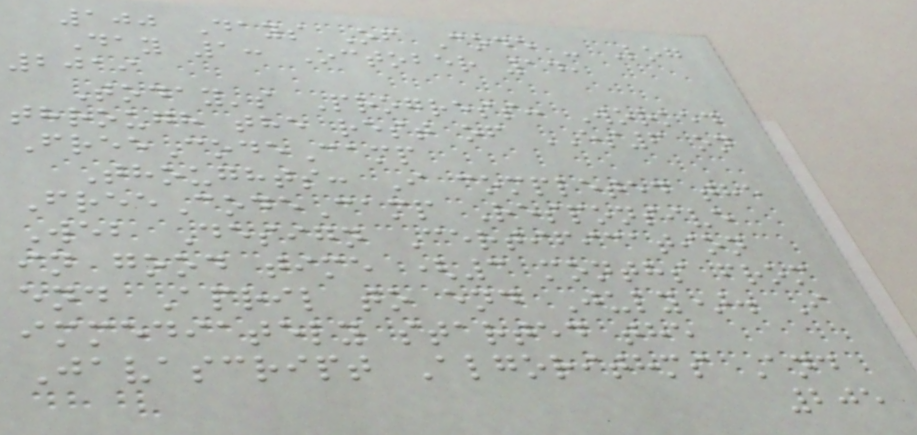100 Days Of Code - Log
Day 1: October 14,
2019
Today's Progress: Worked
through the rest of ES6 on
FreeCodeCamp
Thoughts: I completed the
FreeCodeCamp Responsive
Web Design Certification
in good time (3 months from
end April to end July). I
immediately started the
Javascript Algorithms And
205
